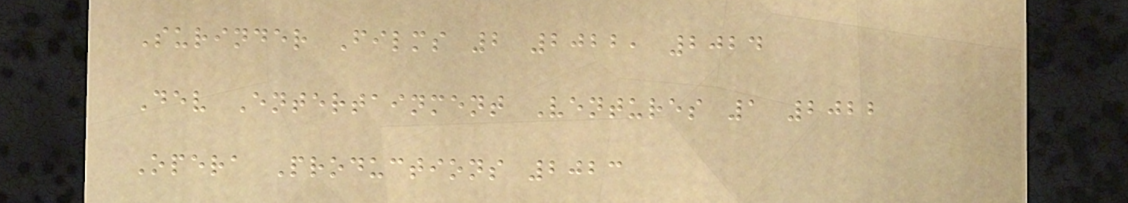Surinder Films 2 2022, 2024
Dev Entertainment Ventures 1 2022
Opera Productions 2023
